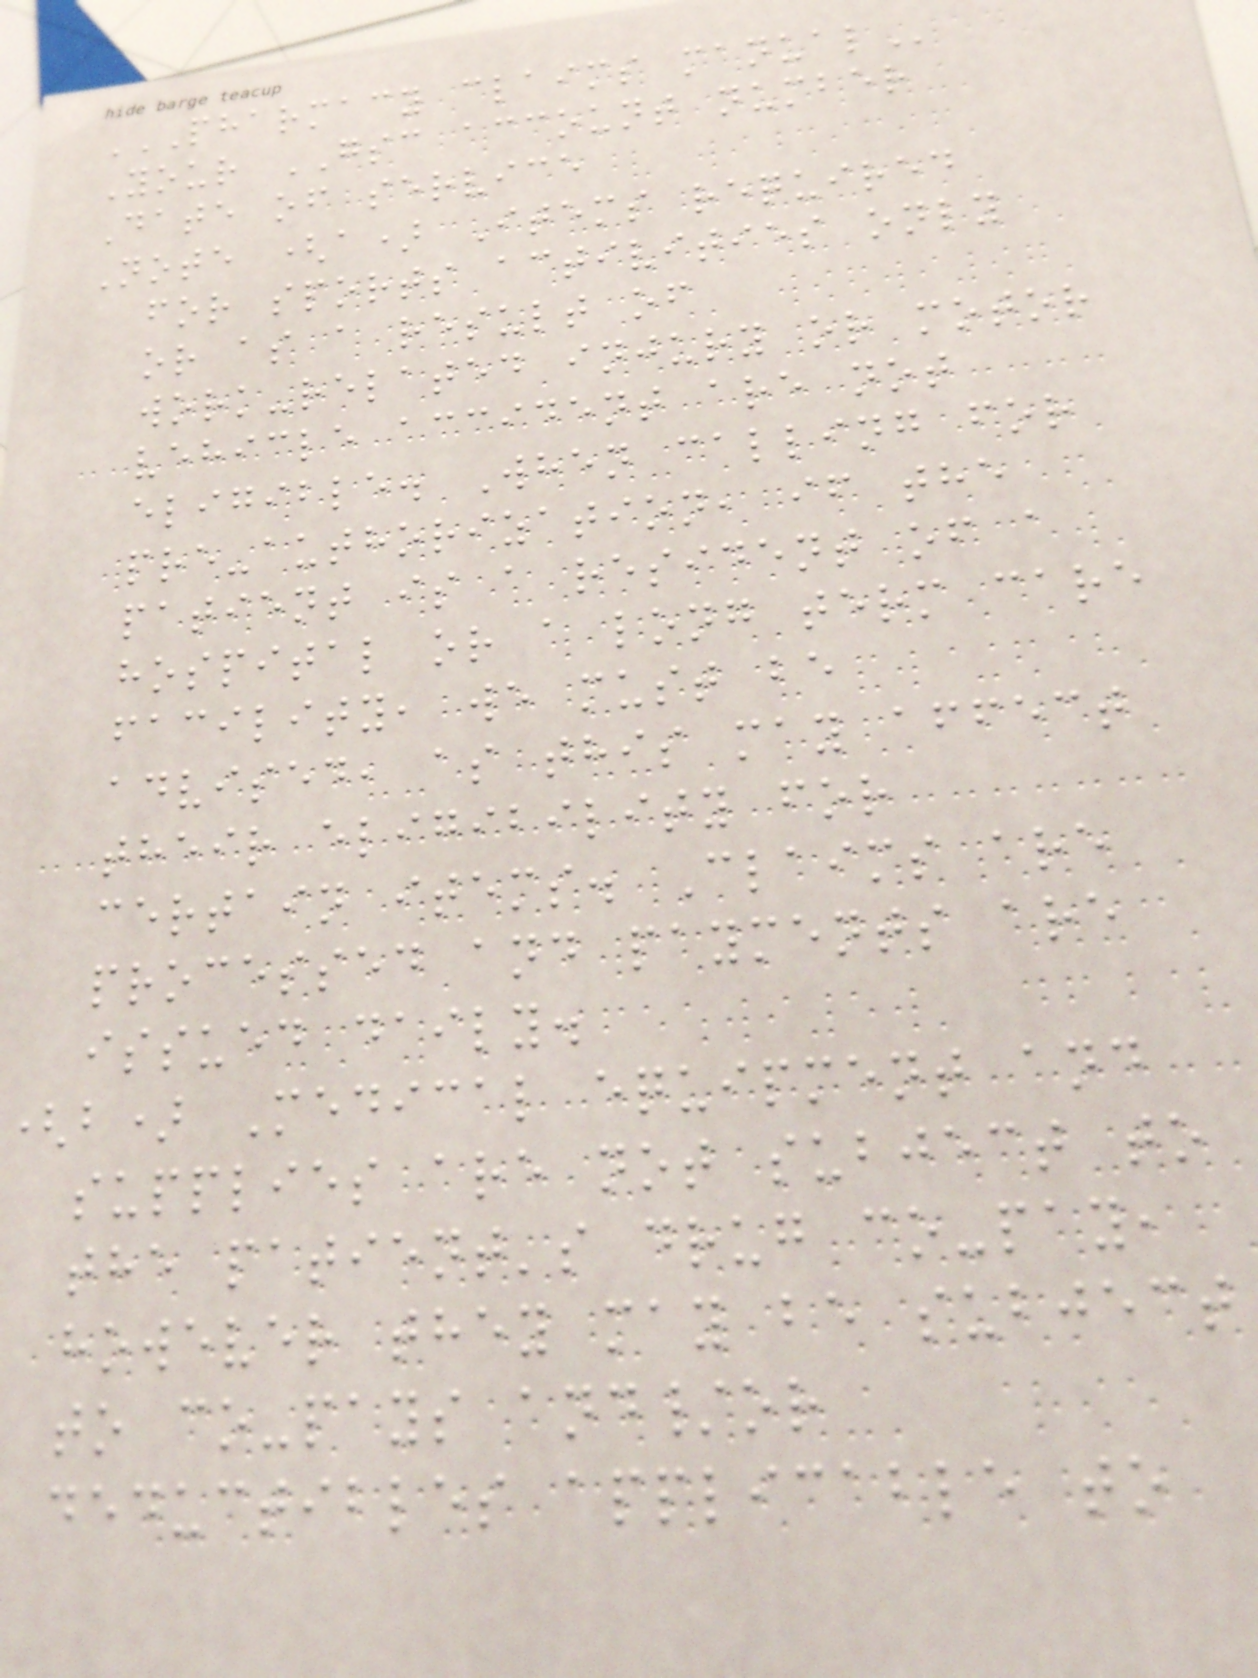PHARMACY CLAIMS MANUAL
Your GSC account number
Date of service
Note (a) Items required
for sports activities only
or as a result of
work-related injury or motor
vehicle accident are not
eligible. When calling for
pre-authorization, if the
patient is a resident of a
hospital or a long term care
facility, we must be
advised, as this may affect
their eligibility for
certain items. Claims are
processed and payments are
issued daily.
(b) Medical equipment and
supplies are not subject to
the patient's drug co-pay,
however they may be subject
to co-pays and/or
deductibles applicable to
